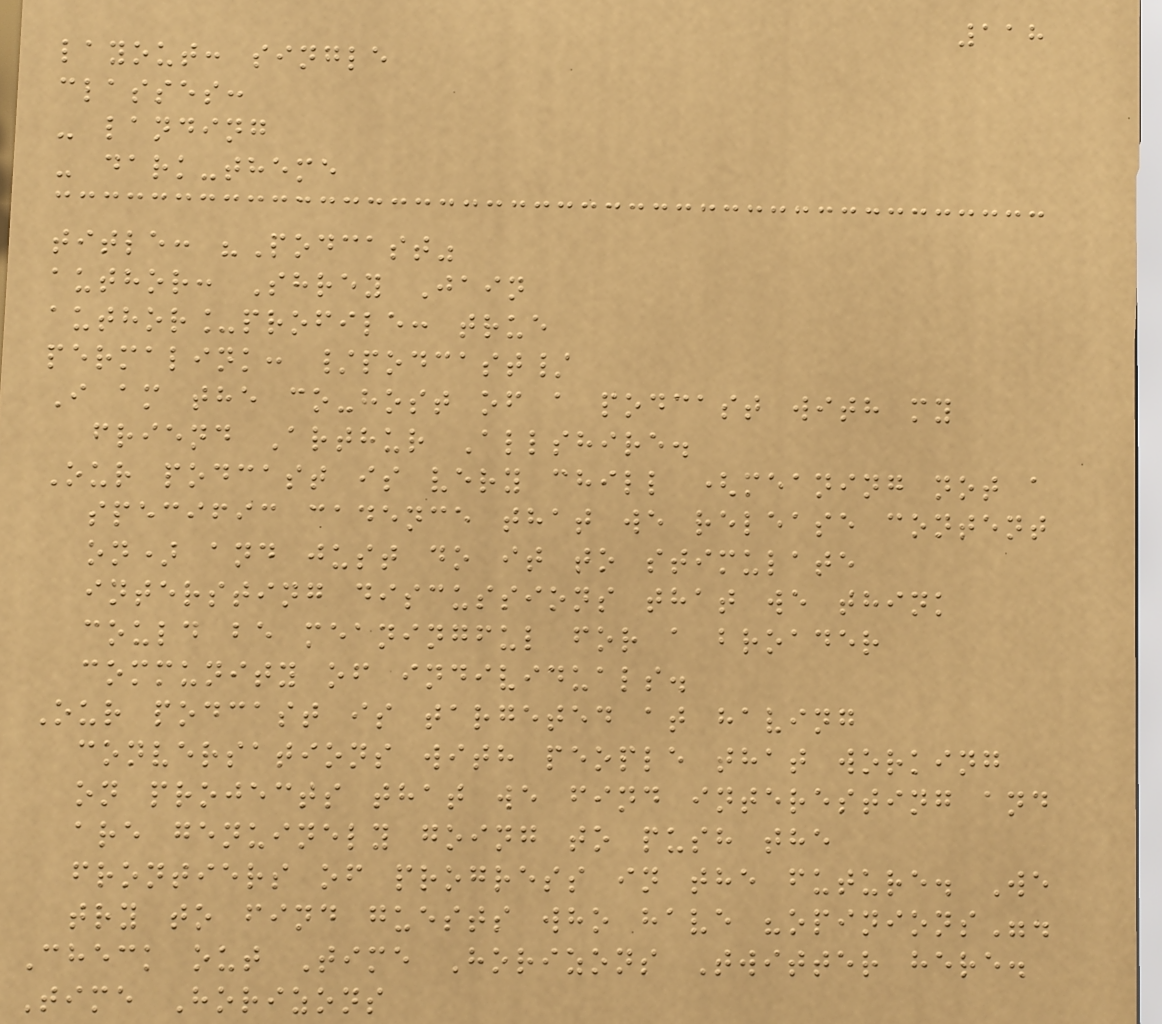118
layout: single
classes:
- landing
- dark-theme
title: "Podcast"
author: Shrey Jain
author_profile: true
permalink: /podcast/
I am the co-host of a podcast with my
friend Arthur Allshire.
Our podcast is very chill (meaning not a
specific cadence that we release content
on) and just do it to stimulate
intersting discussions that we think
could be meaningful for a broader
community of individuals.
Our podcast is targeted at having
conversations with people that working
on projects that we find interesting and
are genuinely going to push the
frontiers of progress in the future. We
try to find guests who have "opinions".
Check out Time Horizons Twitter here.
Time Horizons
